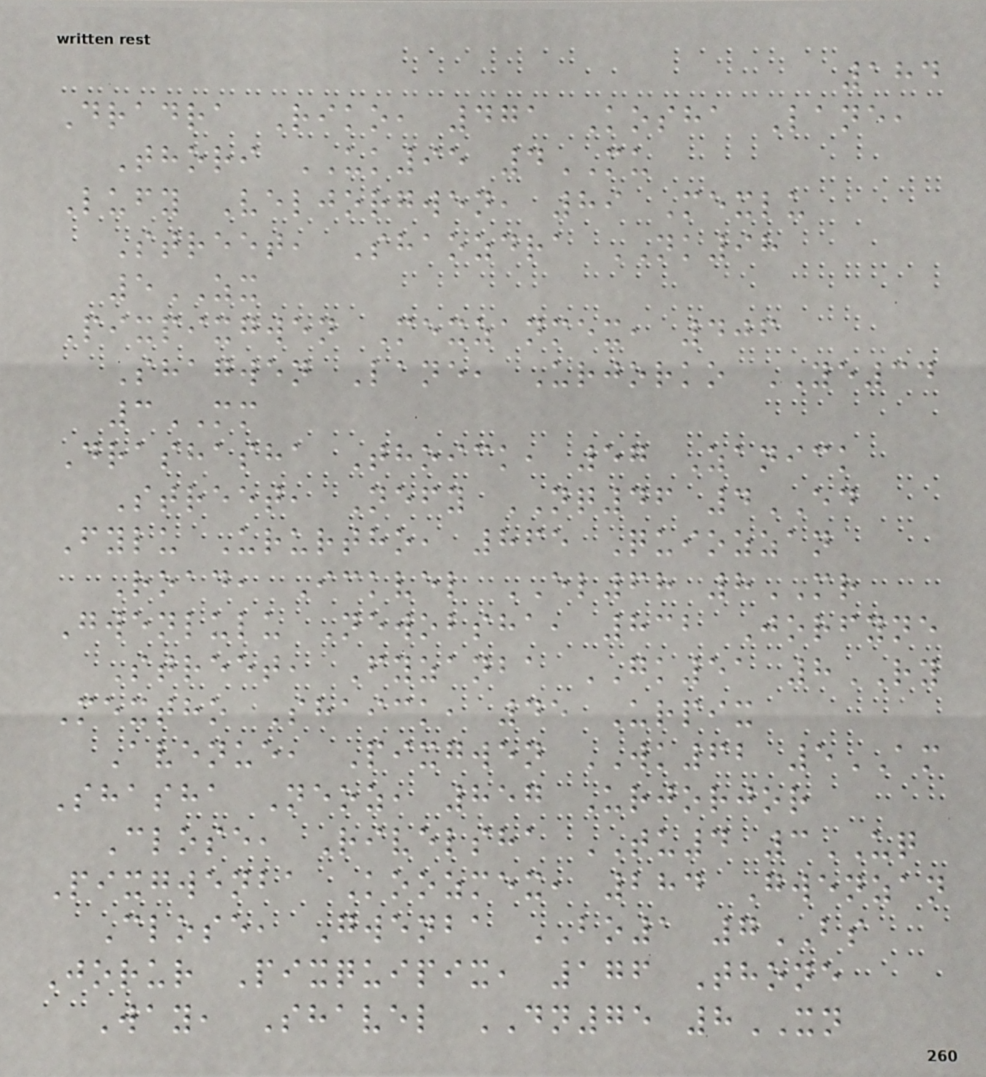184
Dradra Riko, 471 Kosha Lane,
Thori UK95 4MU
Lufy Veljorgwen, 89 Mexlu
Street, Shaozdra NK98
5ZX
Pixpixgwen Mexzanmex, 406
Shagwen Lane, Urjorko YE34
3MM
Drashasha Thoick, 57 Zanick
Street, Nefy NQ46 4ED
Fylu Ururtho, 865 Quiozzan
Road, Ickvel EL68 8MR
Gwenlulu Newobsha, 832 Jorfyne
Street, Fyzanba GK51 8RY
Mextho Shaick, 45 Urpix
Avenue, Pixgwen WK62 5AM
Shasha Neoz, 857 Urjorjor
Close, Rivelsha TU4 3UQ
Pixgwenba Koozmex, 284 Gwenzan
Close, Gwenba BO1 7BS
Jorur Pixquipix, 176 Thone
Way, Shavel DN75 8XN
